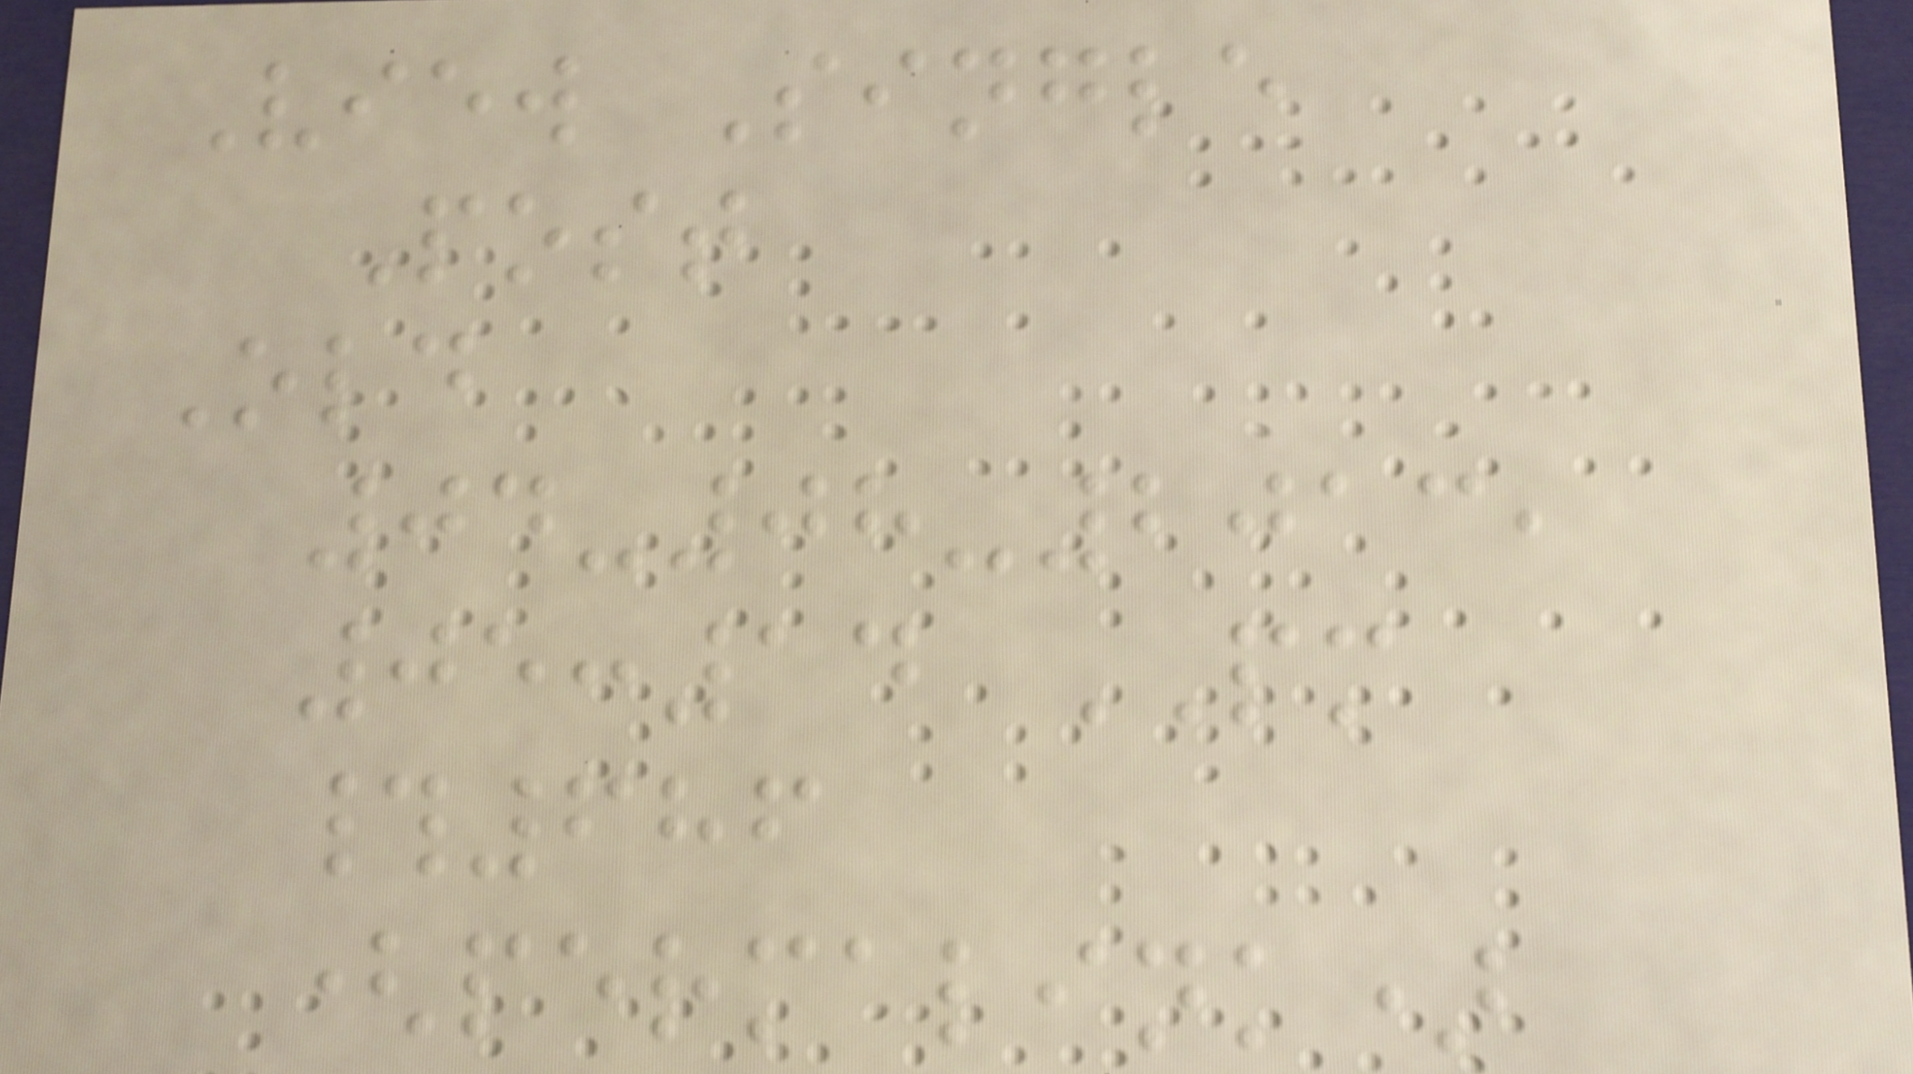View Single
Post
Old
04-08-2013,
05:14 PM
#686
(permalink)
